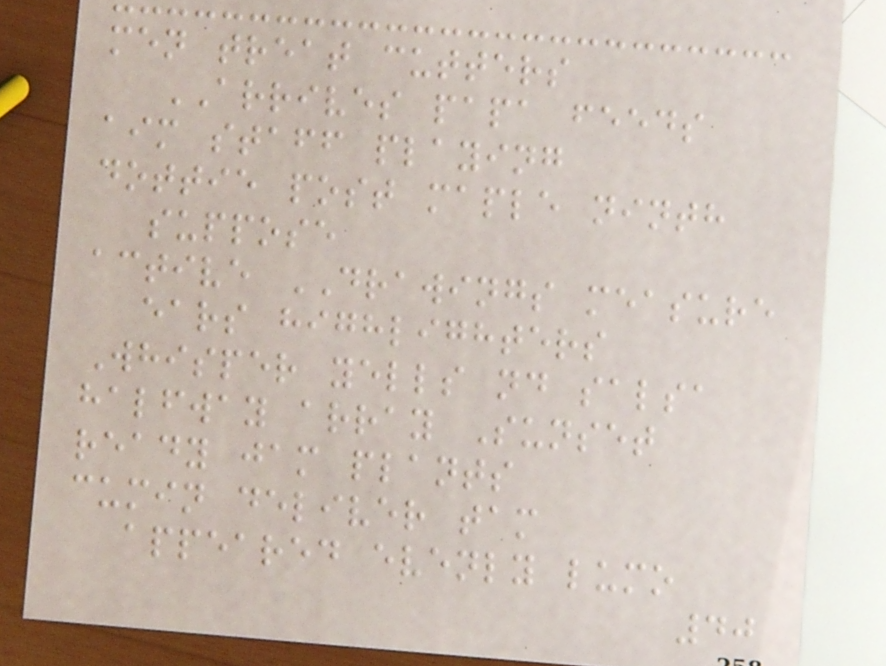men treat cutters
ARRIVES papa feeds
aim staff playing
dottie post maple ninth
suppose
active DRAWINGS measure
ears highlighters
Whisper yells nd salsa
halfway array Sunset
ready jam plants
cumin deliver tam
appeared evenly lumo
40
